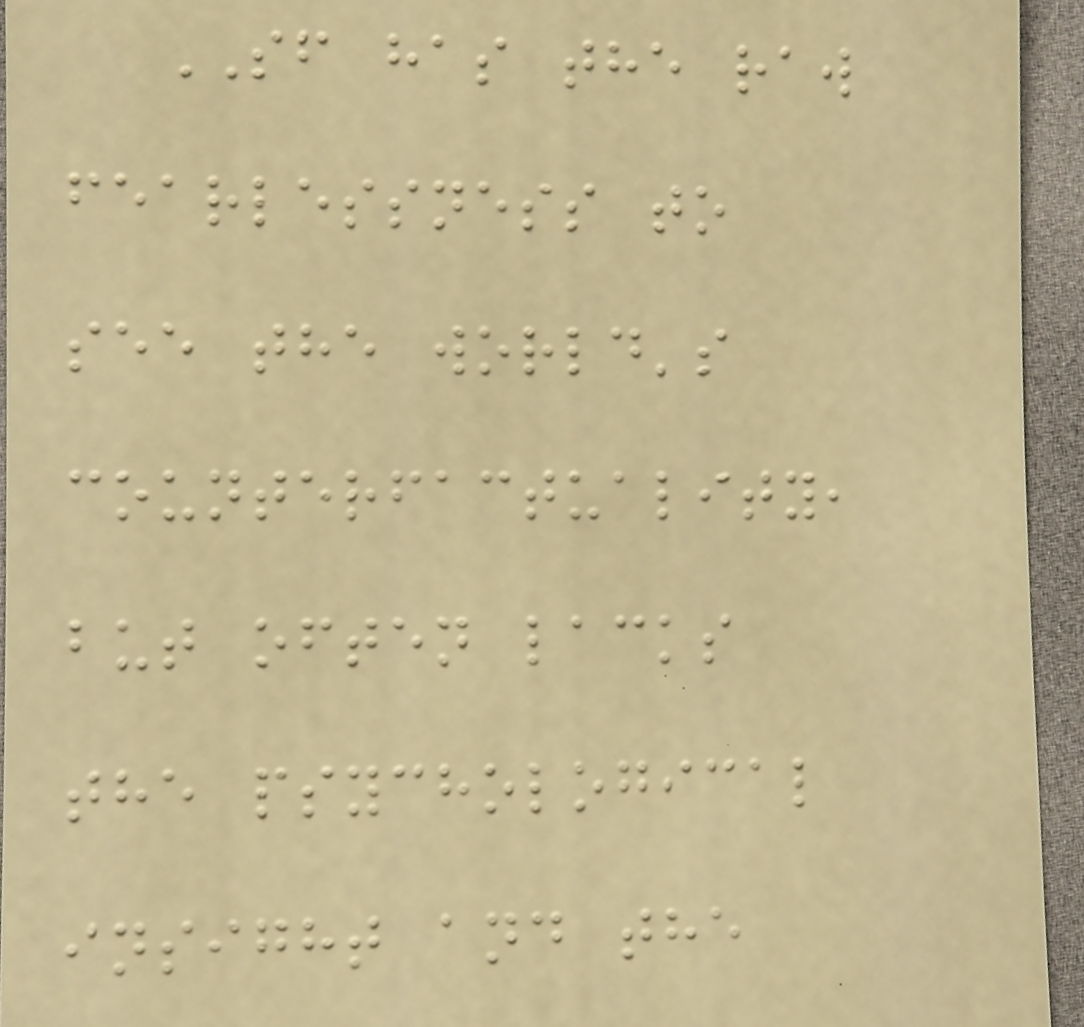SF has the raw
fearlessness to
see the world's
counterfactuality,
but often lacks
the psychological
insight and the
